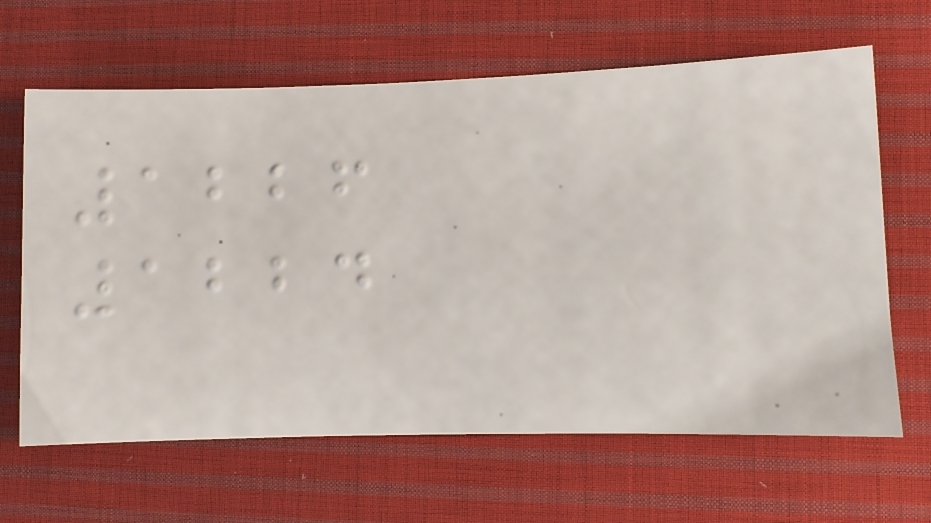1226
1224
